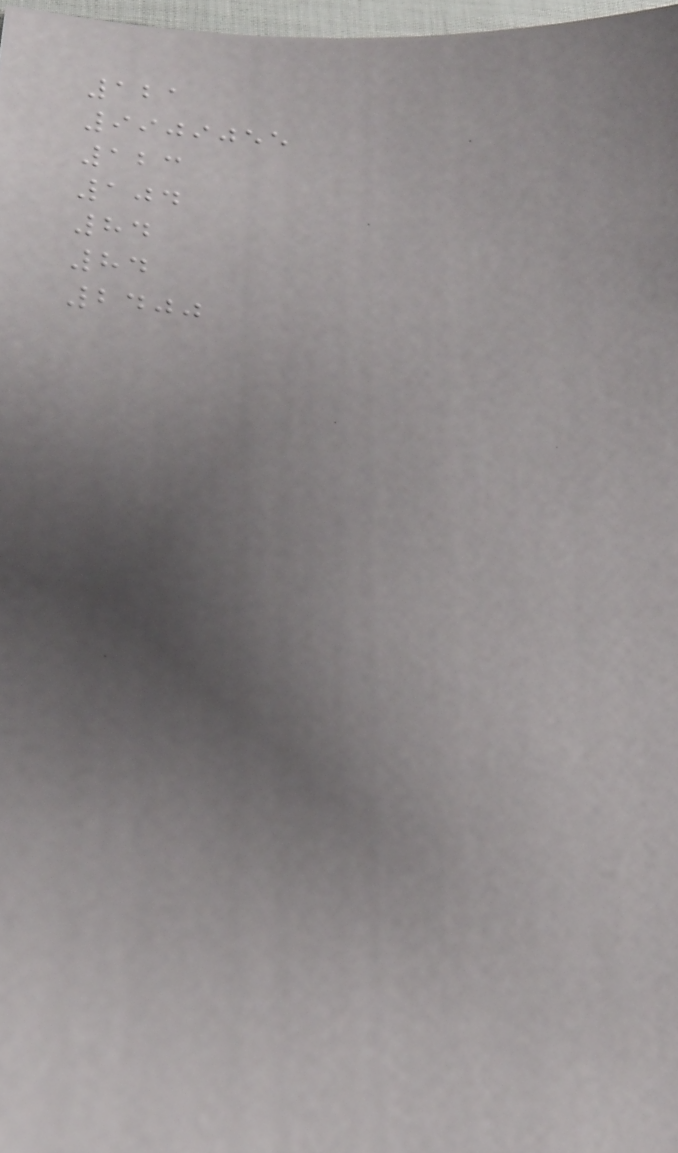121
9909055
123
104
84
84
2400
